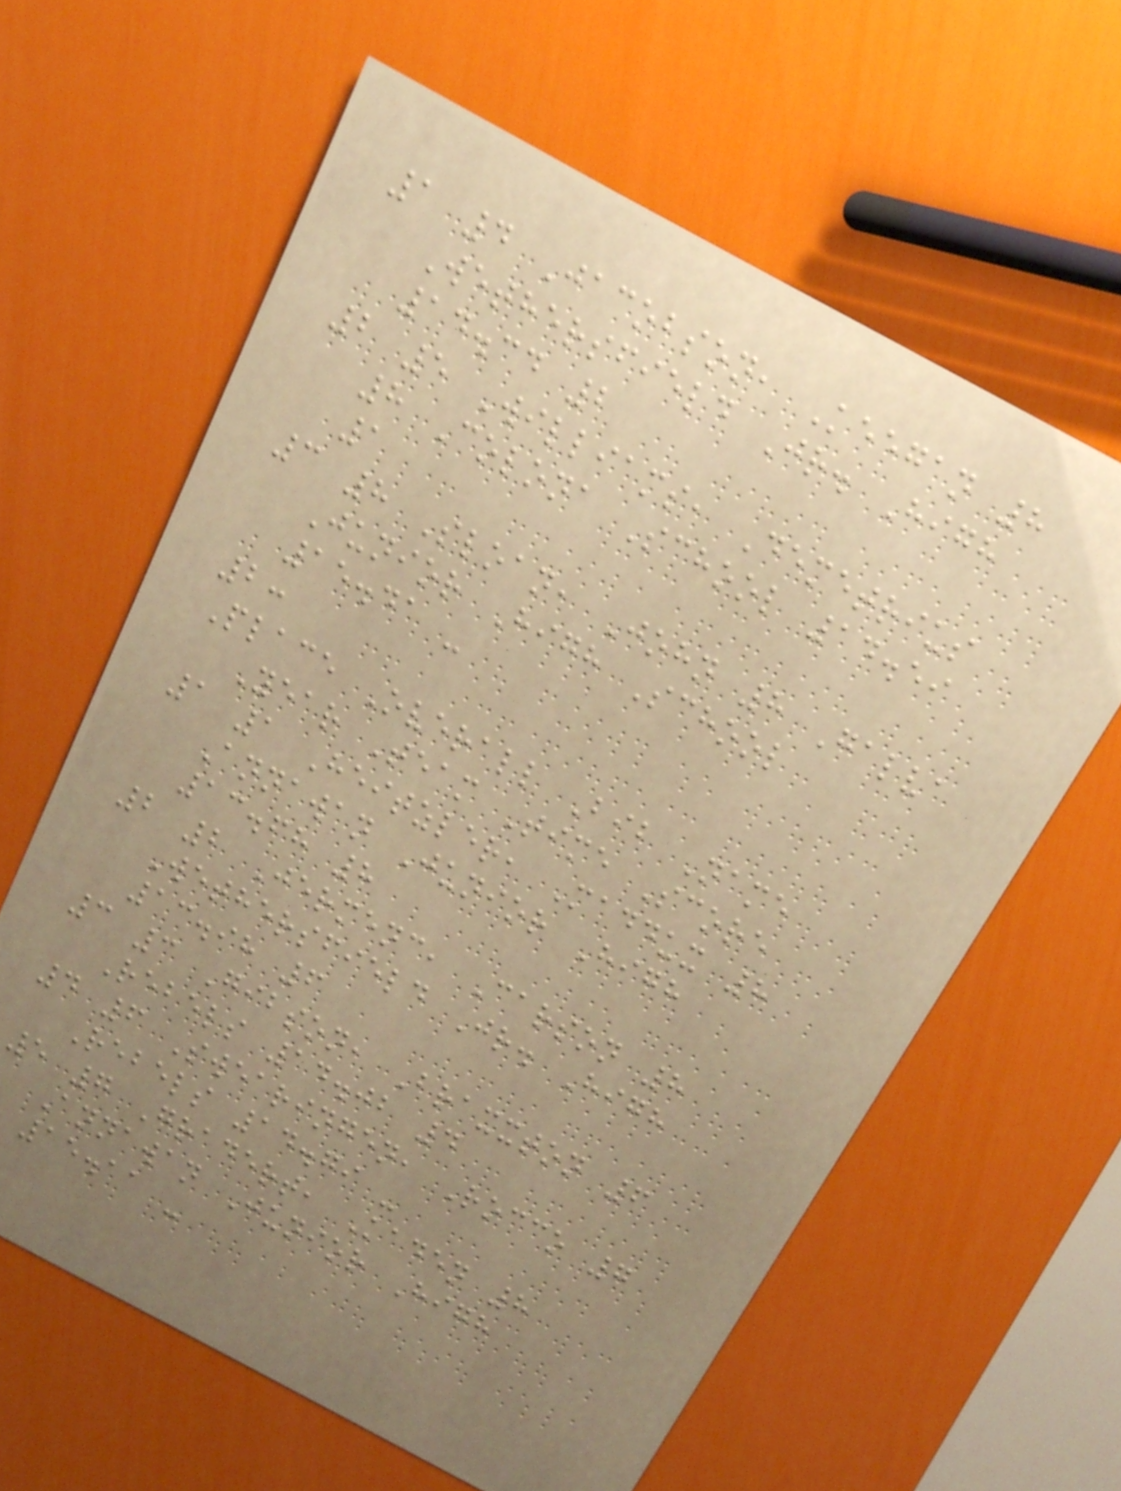1 4 Jacobson, Keegan 8
Wethersfield Jr. High
14.34 2
2 5 Williams, Demetrius
8 Colona School 14.59
1
3 8 Sloan, John 8 Galva
Junior High School
15.41 -
2:
Place Overall Bib Name
Year Team Time Score
1 1 Heitzler, Maddux 8
Annawan Junior High
13.68 8
2 2 Jermenc, Carson 8
Wethersfield Jr. High
13.98 6
3 3 Gibson, Braxxton 6
Rebels 14.02 4
4 6 Swearingen, Rocco 7
Rebels 14.79 -
5 7 Gradert, Kaden 8
Annawan Junior High
15.11 -
